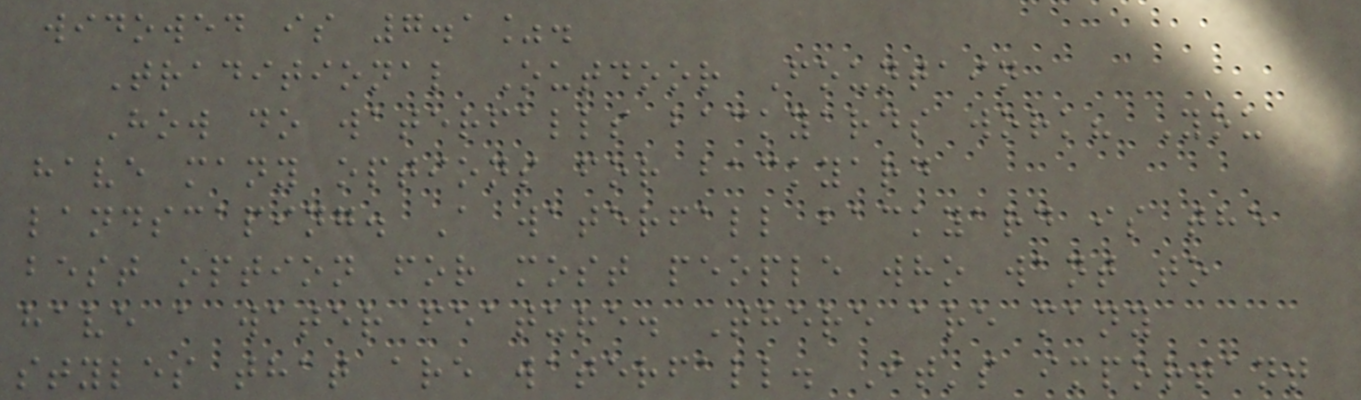widowed is 7.1%.
Traditional Outdoor Fountain
How do waterfalls backyards work? You
have many options for backyard
landscaping. A waterfall backyard is the
best option for most people who want to
have a water feature. There are many
styles that are waterfall. It's important
